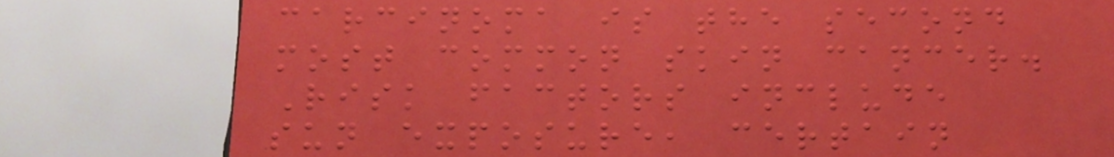carcinoma is the second
most common skin cancer.
Risk factors include
sun exposure, certain
